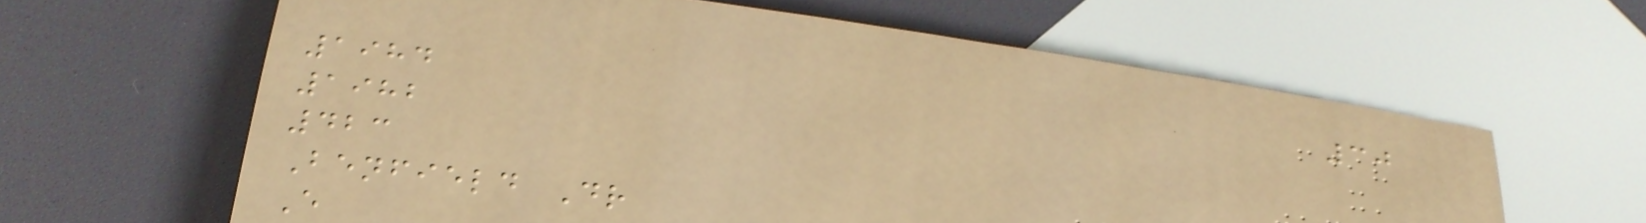30
1984
1982
423
Benfield Dr
E
